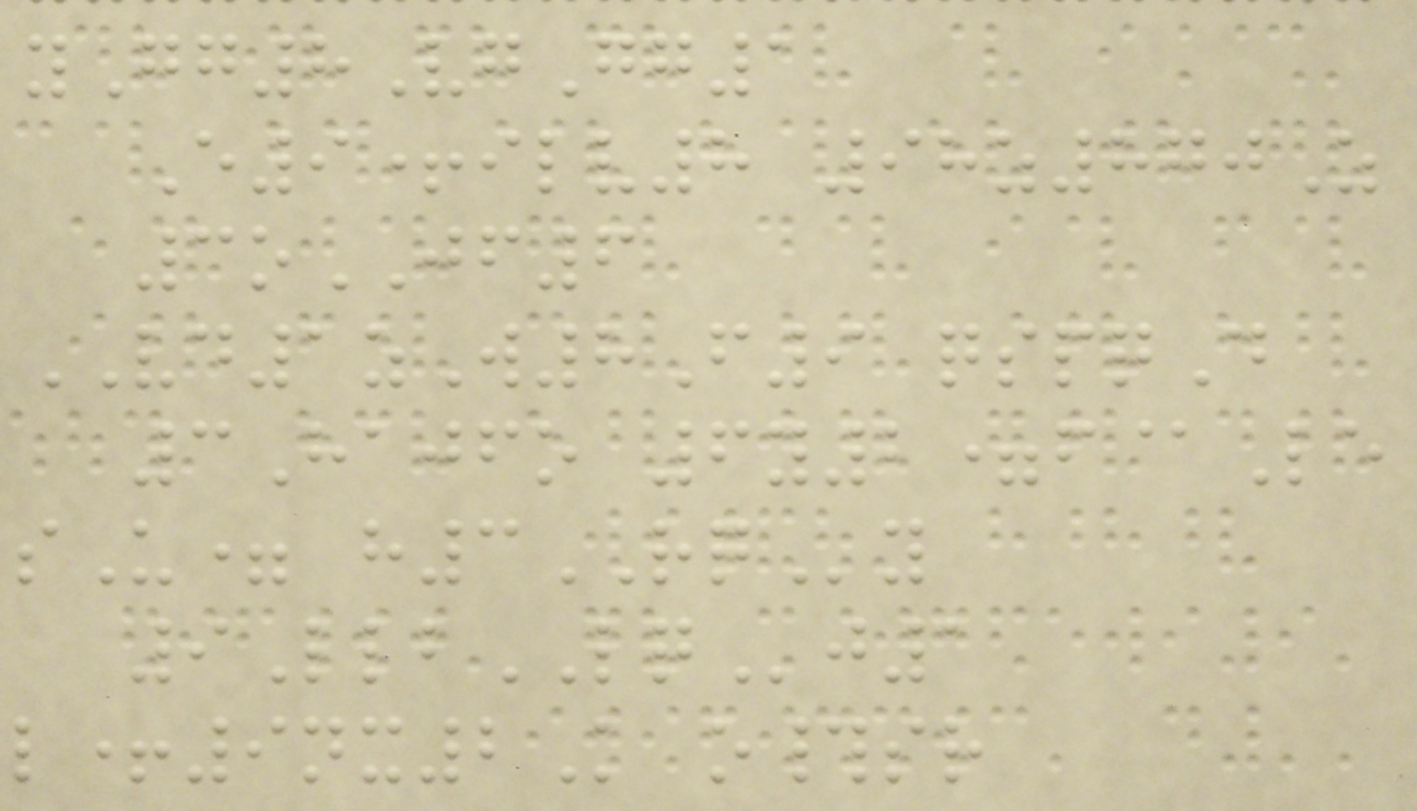yGg8VgGg1
E9+ilv8 98z870Z
3oJF6
VD1zW8F9 qspqD
3Hajfo 6y2=f@Le
sU= h3RQy
9LlbLQj1
l+9nx2K o#sr
